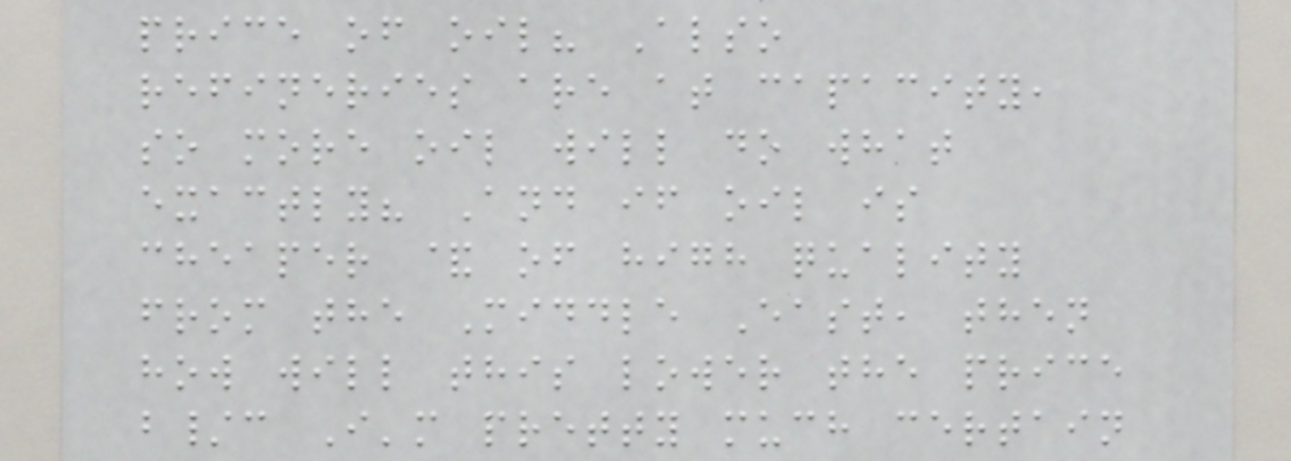price of oil? Also
refineries are at capacity,
so more oil will do what
exactly? And if oil is
cheaper & of high quality
from the Middle East, then
how will this lower the price
b/c I'm pretty much certain
